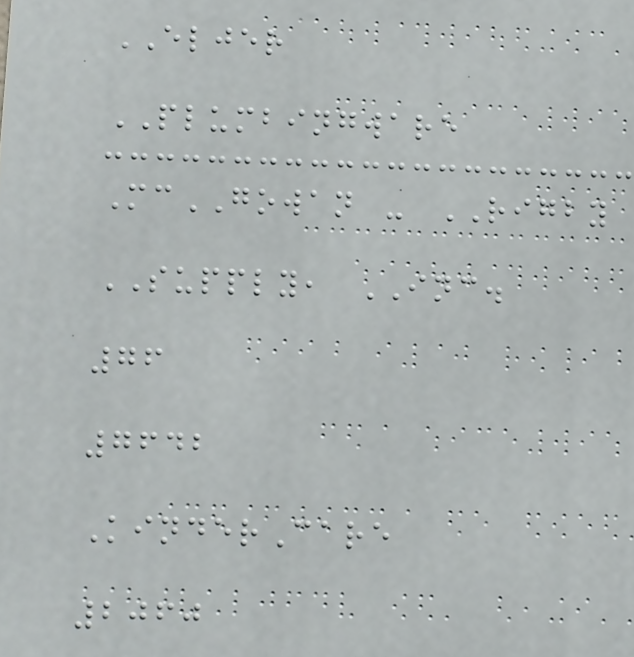ELJER
PLUMBINGWARE
McGOWAN - RIGBY
SUPPLY, INC.
76
7642
KinderCare
2060
